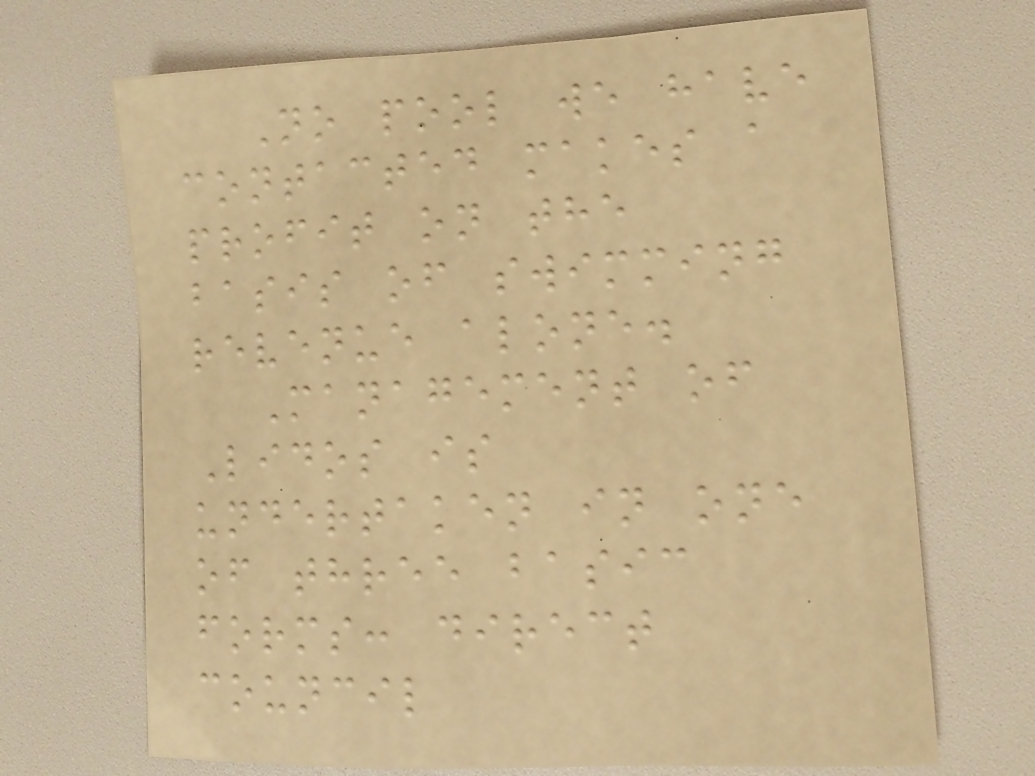No pool we have
contacted makes a
profit on the
basis of swimming
revenue alone.
Management of
Lidos is
undertaken in one
of three basic
forms: direct
council
